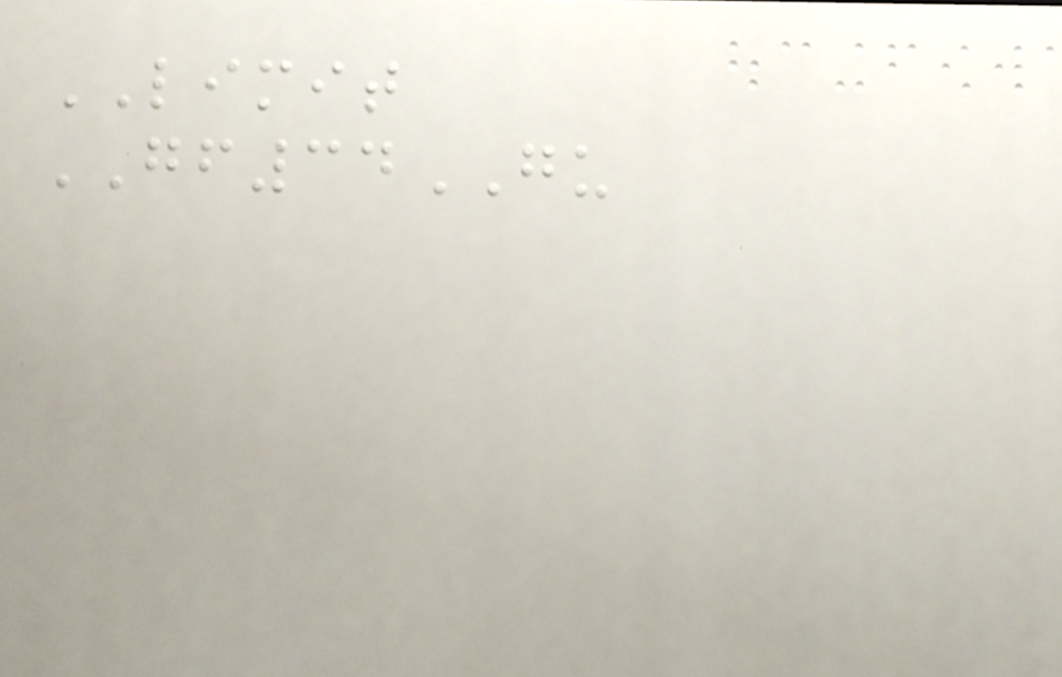LIMIT
GF34GU
